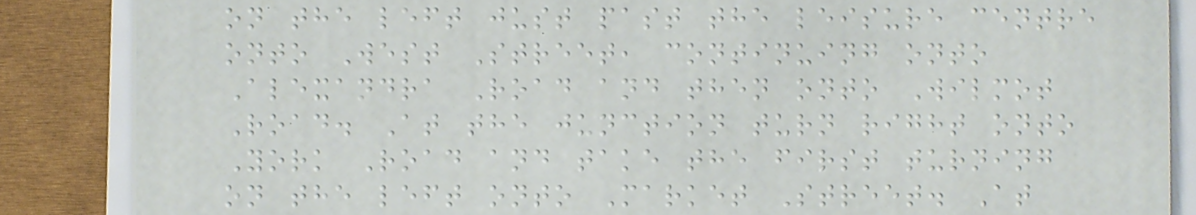on the left just past the leisure centre
onto West Street, continuing onto
Alexandra Road and then onto Wilmot
Road. At the junction turn right onto
York Road and take the first turning
on the left onto Market Street. At
